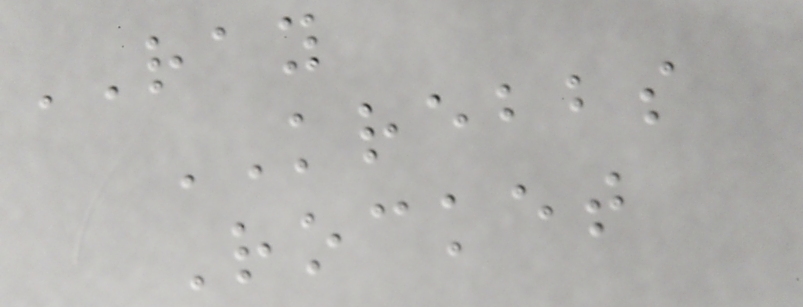RAY
KREBBS
Rocket
